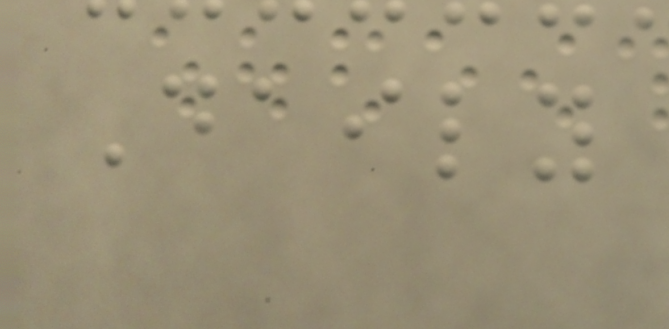Daily
